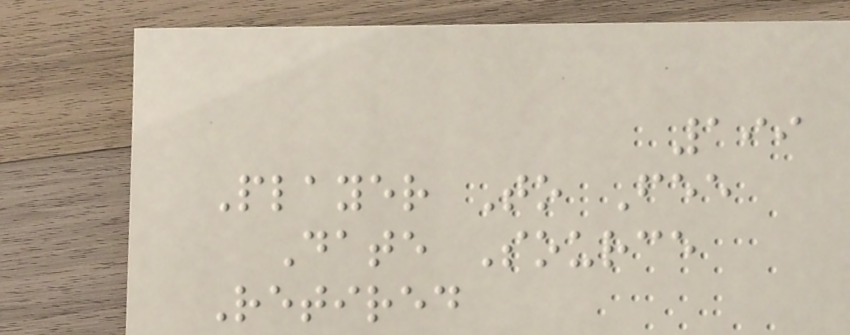199
Player To Fee
Date Source
Retired
